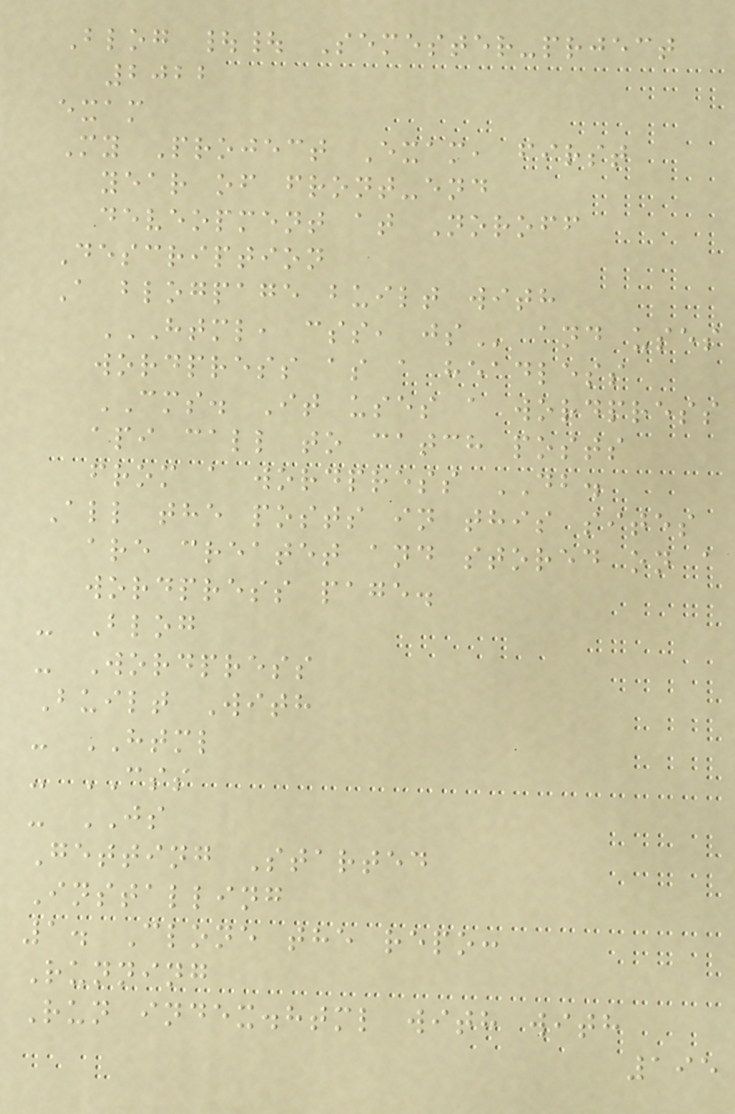Blog || Semester-prject
2022
exam
My Project Exam, first
year of front-end
deveopment at Noroff
Description
A blogpage built with
HTML, CSS, JS and uses
wordpress as a headless
CMS. It uses a wordpress
api call to catch posts
from a wordpress DB.
All the posts in this sites
are createt and stored on a
wordpress page.
- Blog
- Wordpress
Built With
- HTML
- CSS
- JS
Getting Started
Installing
1. Clone the repo:
Running
Run index.html with with
195
